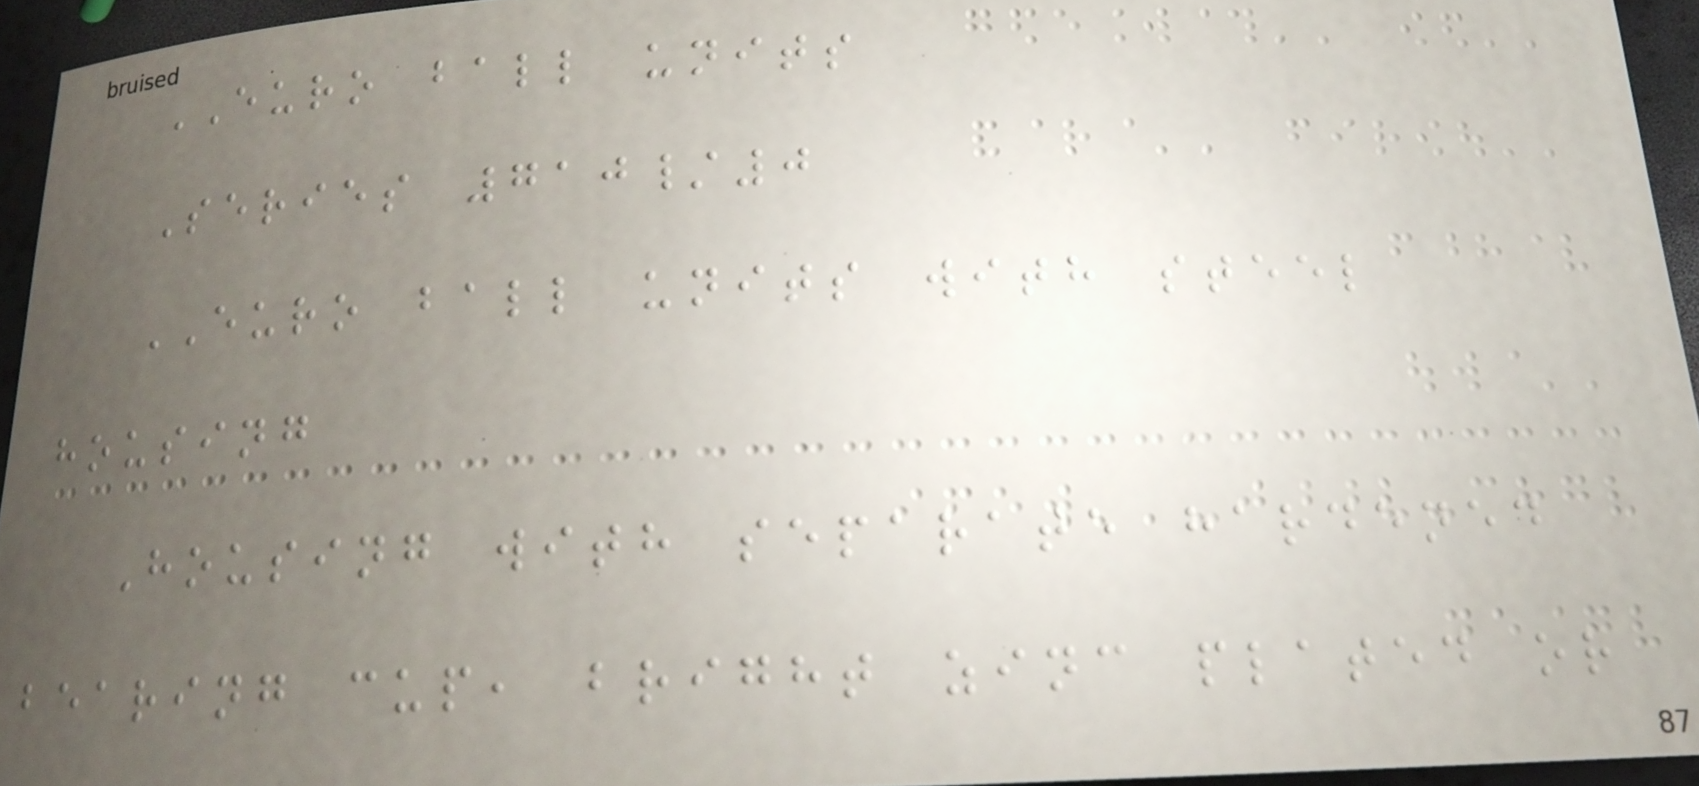EURO ball units
Series 710/0
EURO ball units with steel
housing
Housing with separate hardened
bearing cup, bright zinc plated or
